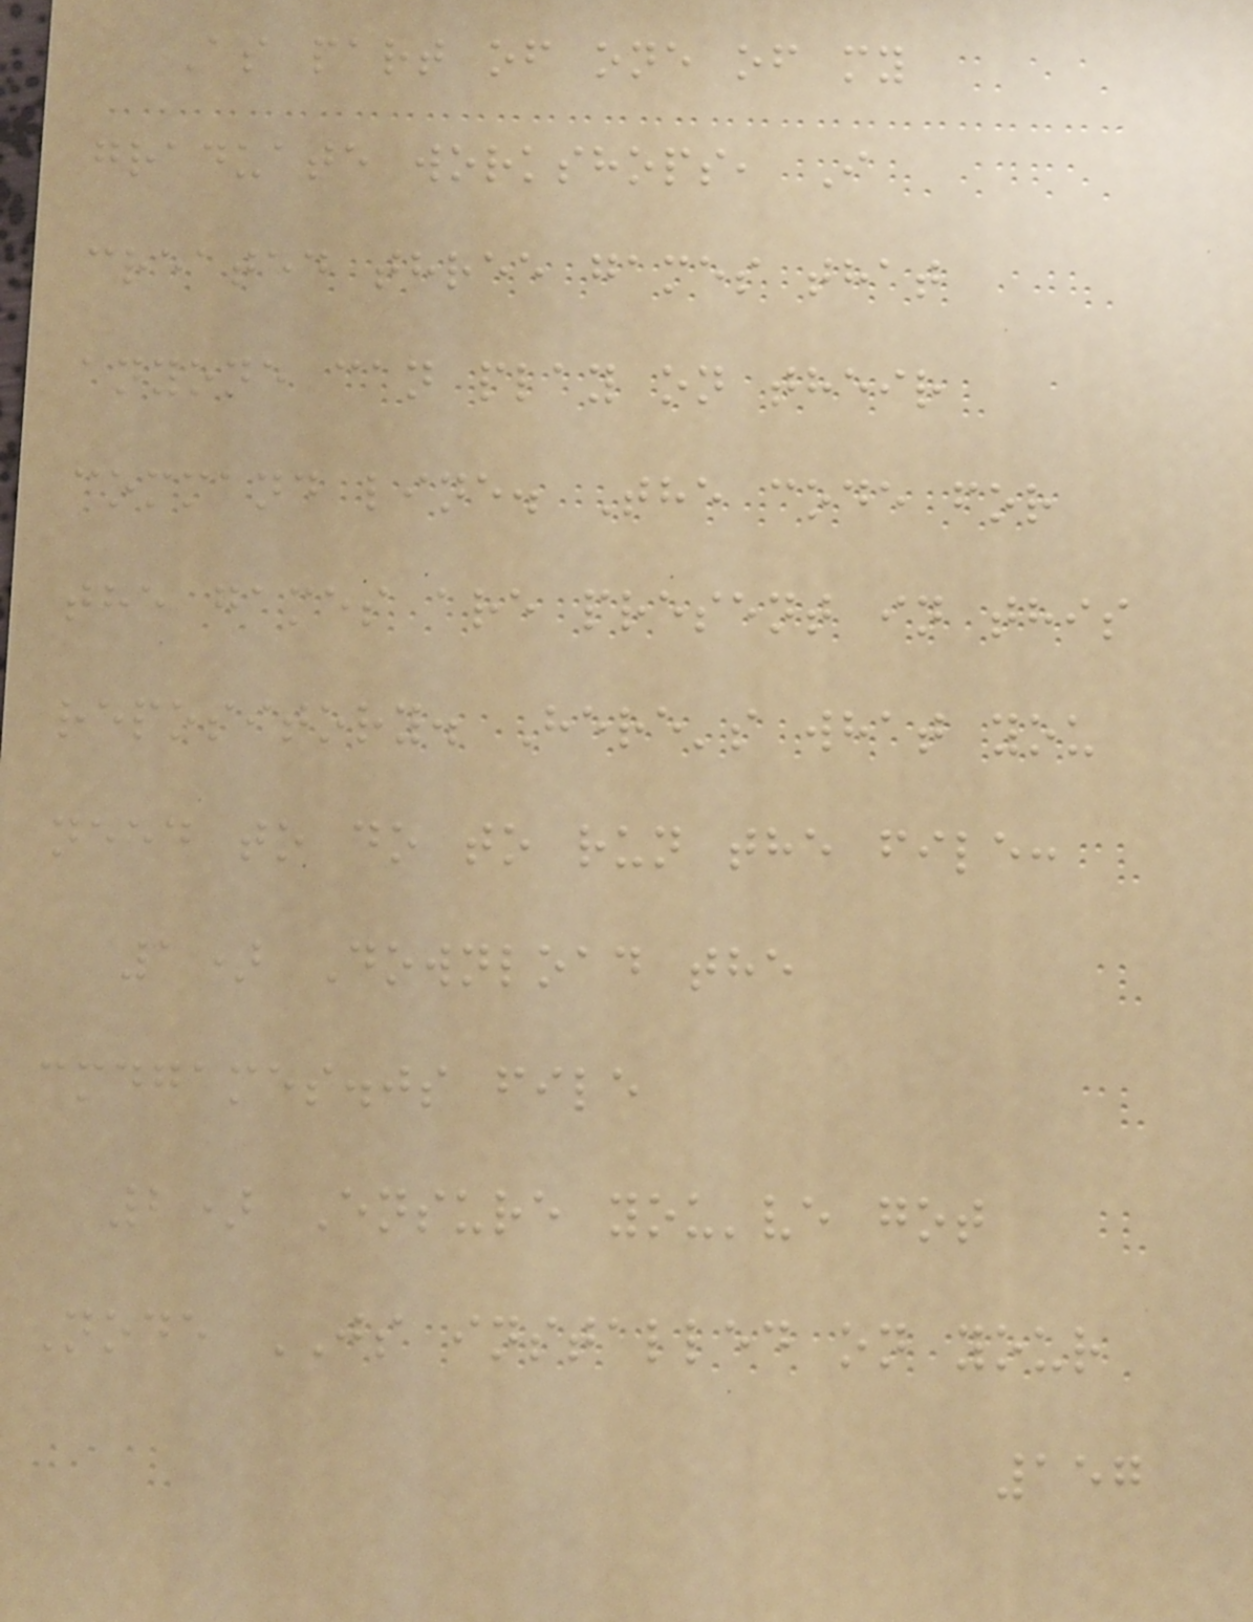As part of one of my
graduate workshops, I
created three games that
anyone can play on their
command line. The code for
the games are present in this
repository. Here's what you
need to do to run the file:
1) Download the
cmdgames.js file
2) Ensure you've got
Node JS installed on your
157
